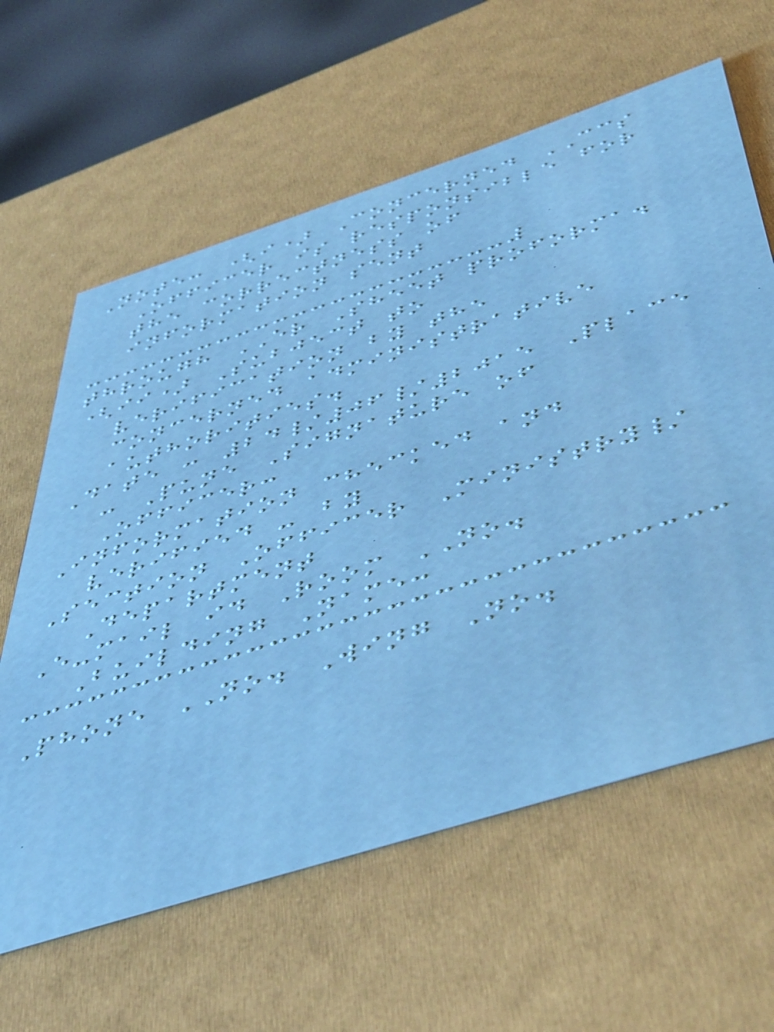Note: (i) Concerned CCS
Officer is responsible for
the correctness of
information sent
through ER Sheet proforma.
(ii) Subject to
verification by the
concerned administrative
authorities.
Date : 24/06/2015 Place
: Pune Signature of
Officer:
Information checked and
verified - by
Section Officer Ministry/
Department
E-mail id Room NO.
Building Name:
Phone NO. Wing No.
